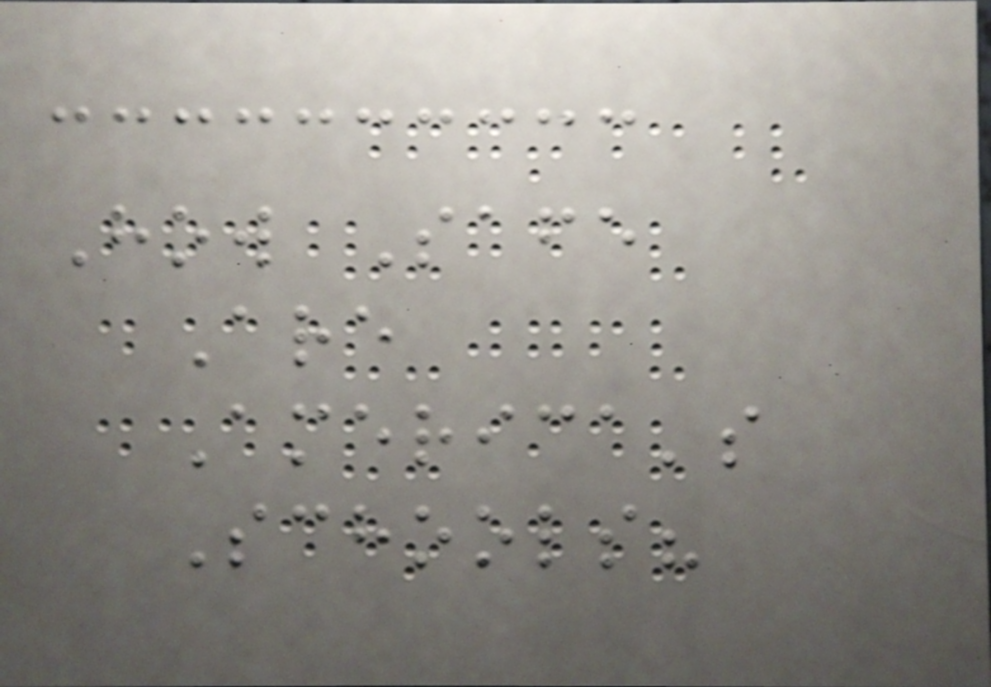How Safe
Are
America's
Schools?
